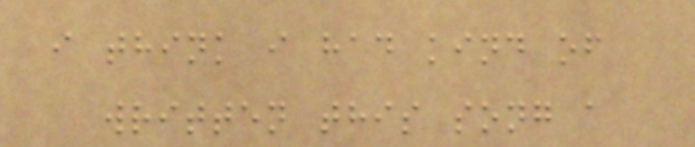i think i had kind of
written this song a
